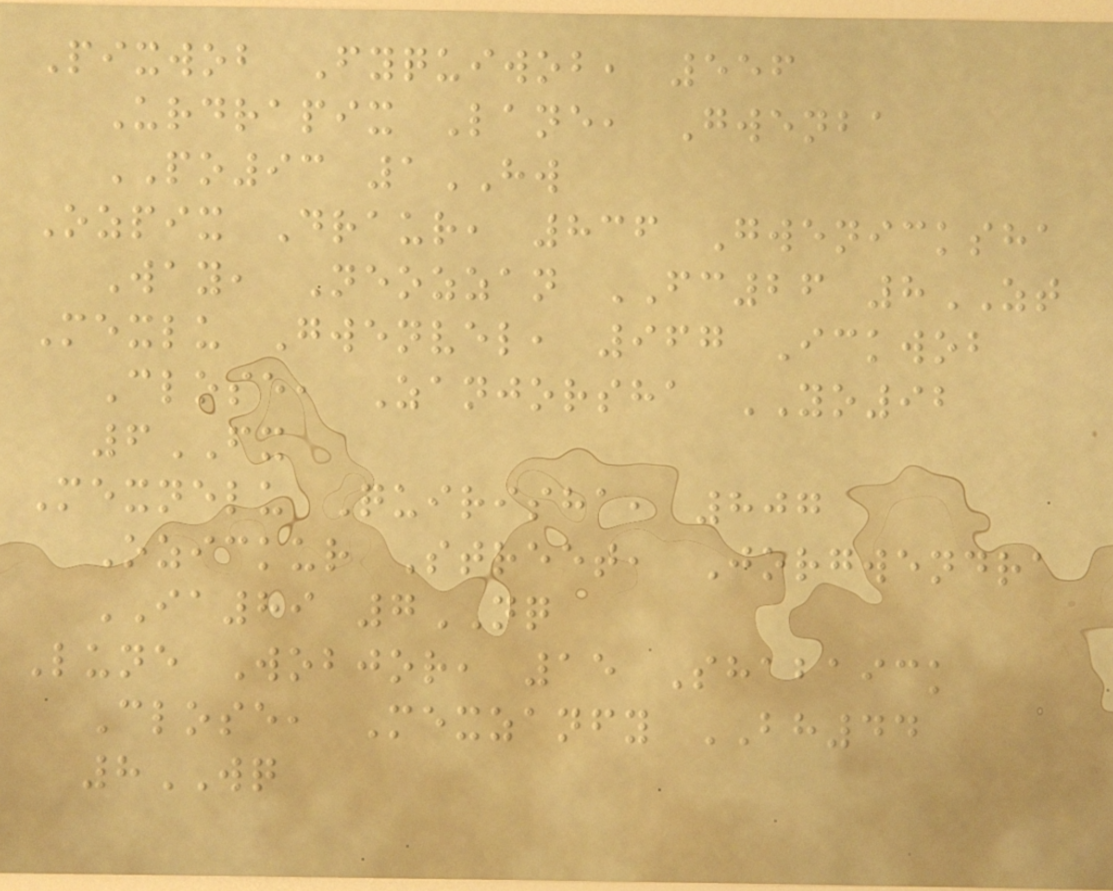Pixwob Fyquiwob, 556
Urdrapix Lane, Gwenba
PO93 1HW
Ozpix Draur, 836 Gwenicksha
Way, Neozzan FC26 8ZT
Mexlu Gwenvel, 967 Ickwob
Close, Zanjorsha YO92
6FX
Mexnelu Quirisha, 807
Ozickur Street, Jorgwendra
IA89 7NQ
Lune Wobjor, 15 Shabaick
Close, Mexzanfy BH44
8WQ
